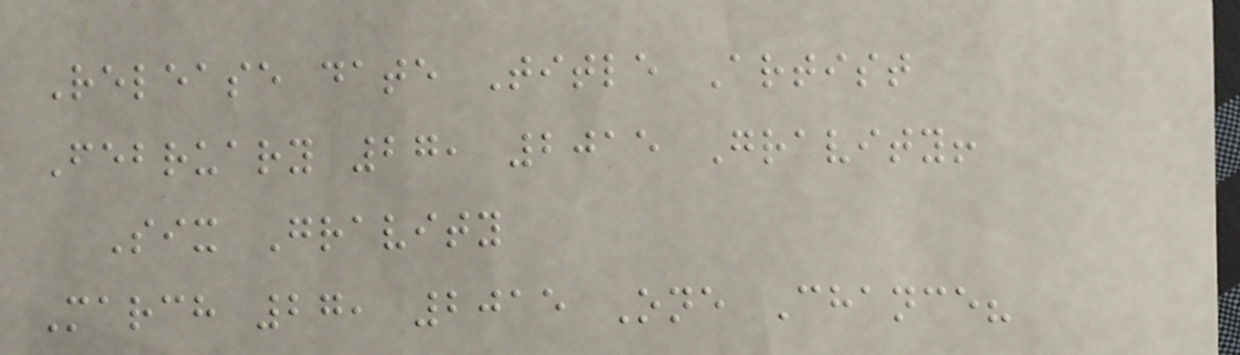Release date Title Artist
February 27, 2015 Gravity!
Six Gravity
March 27, 2015 One Chance?
